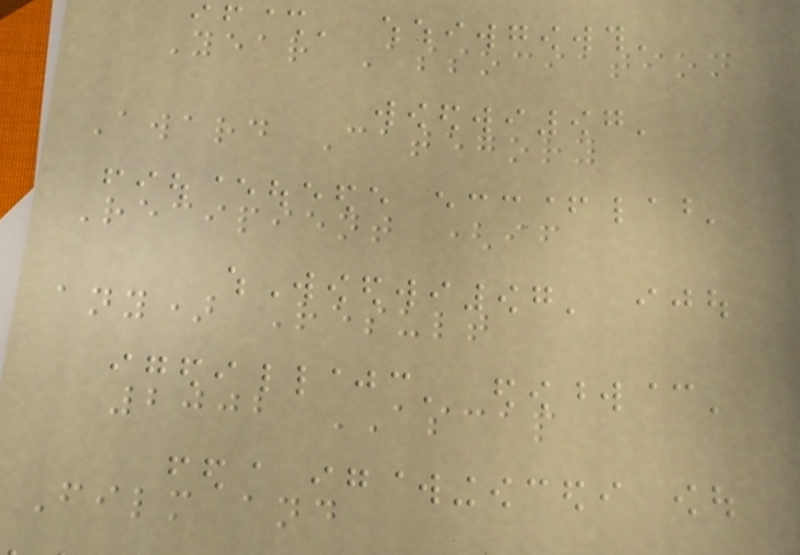Year Association
Award Category
Recipient (if
any) Result
2002 ASCAP
Film and
